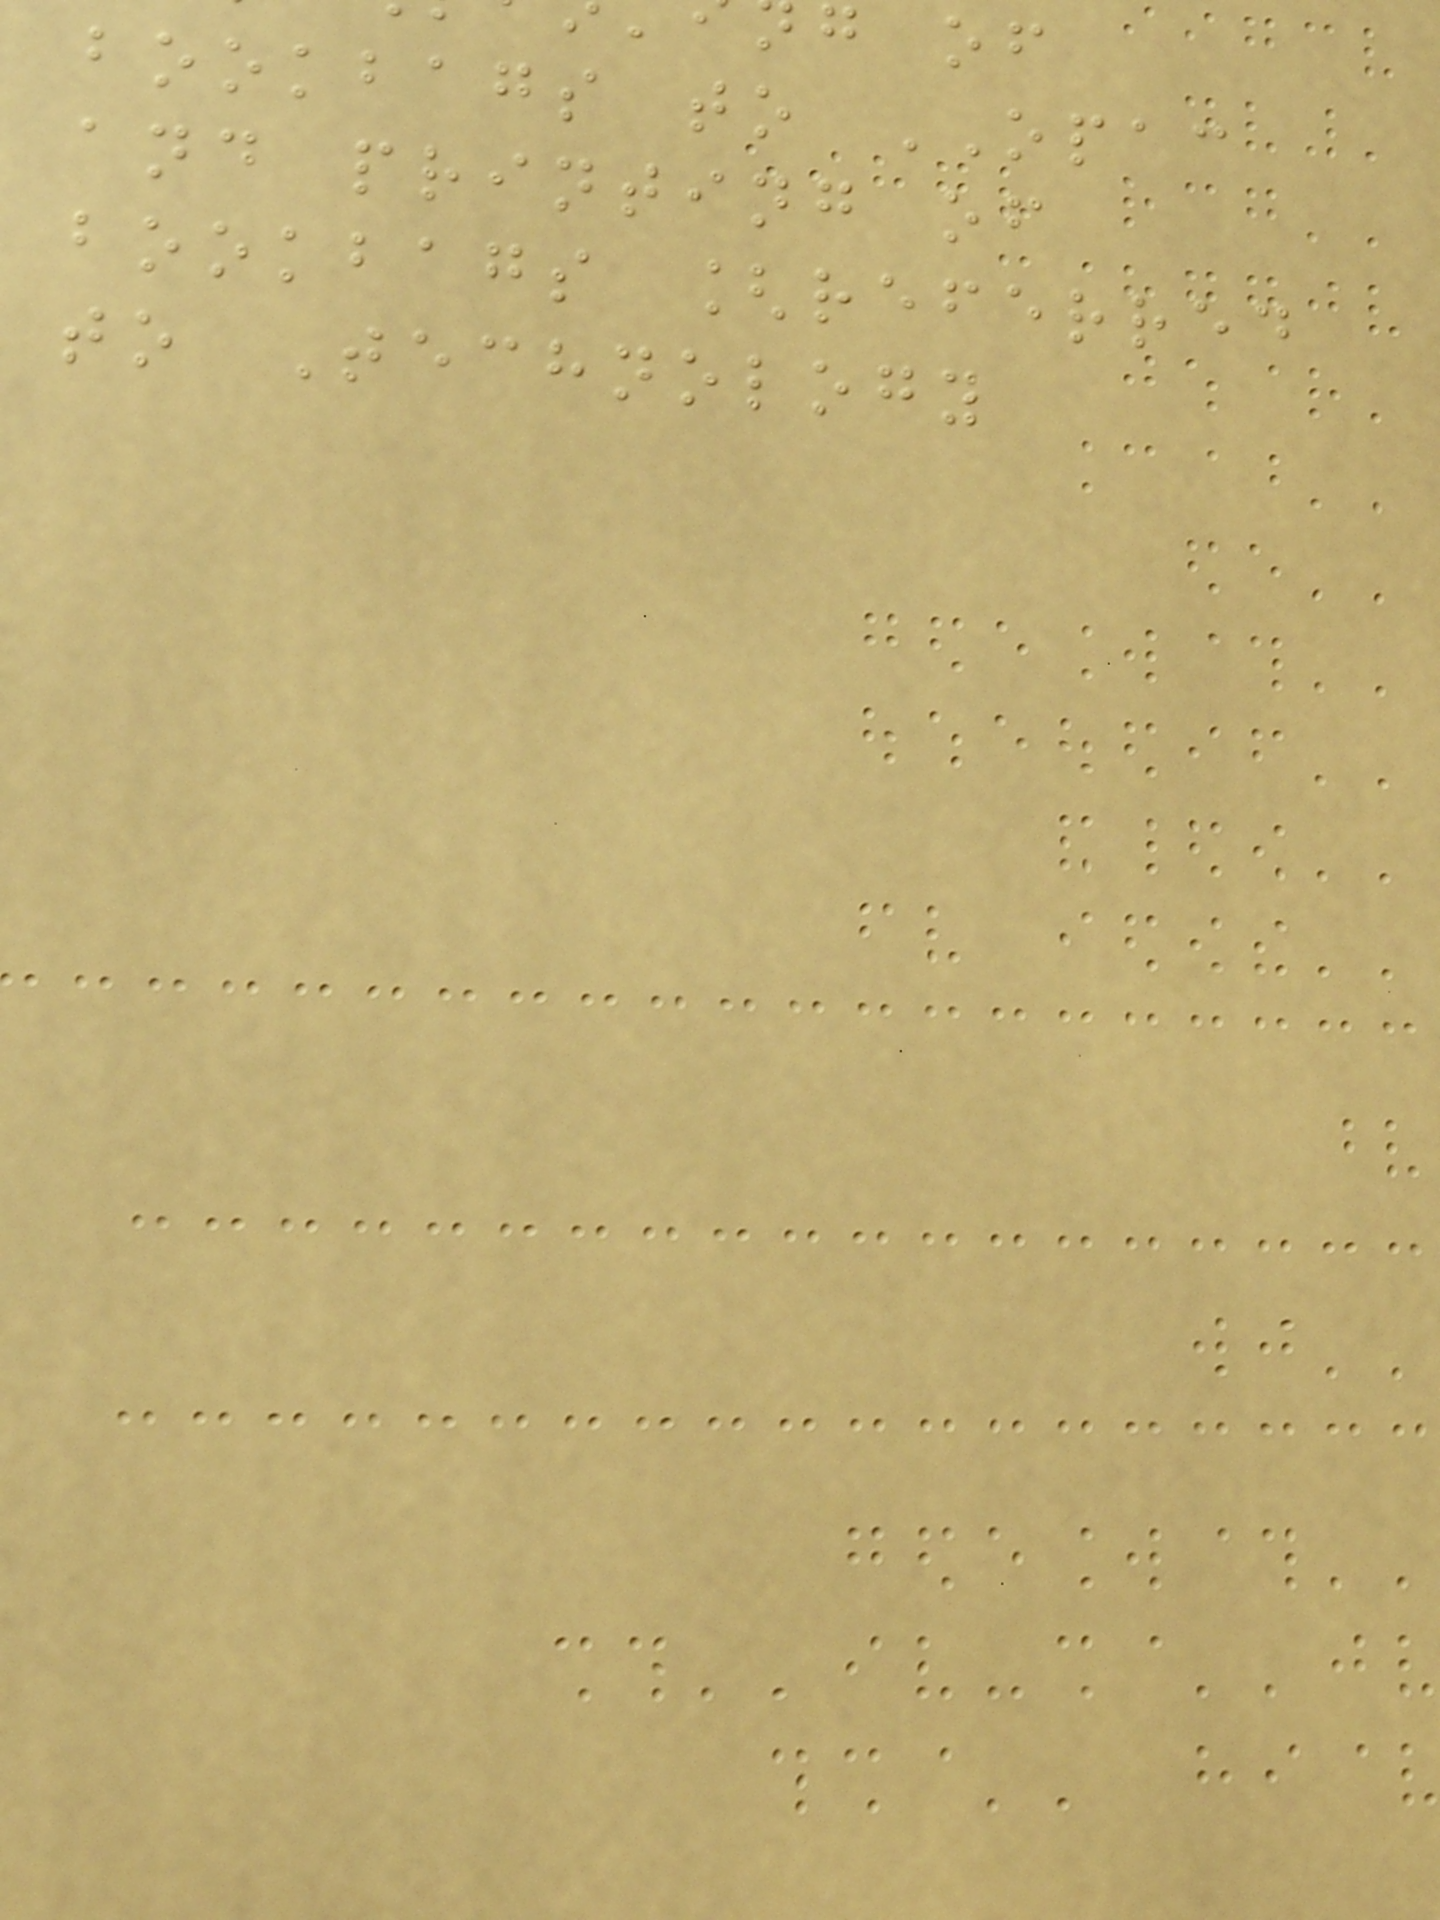g of
bookbags to OPAC
and printing of
bookbags [referred
to Technology
